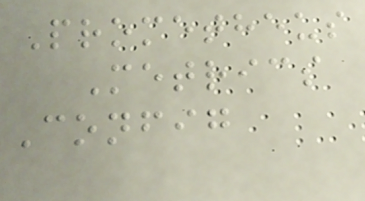Prometheus
Metrics
Config
